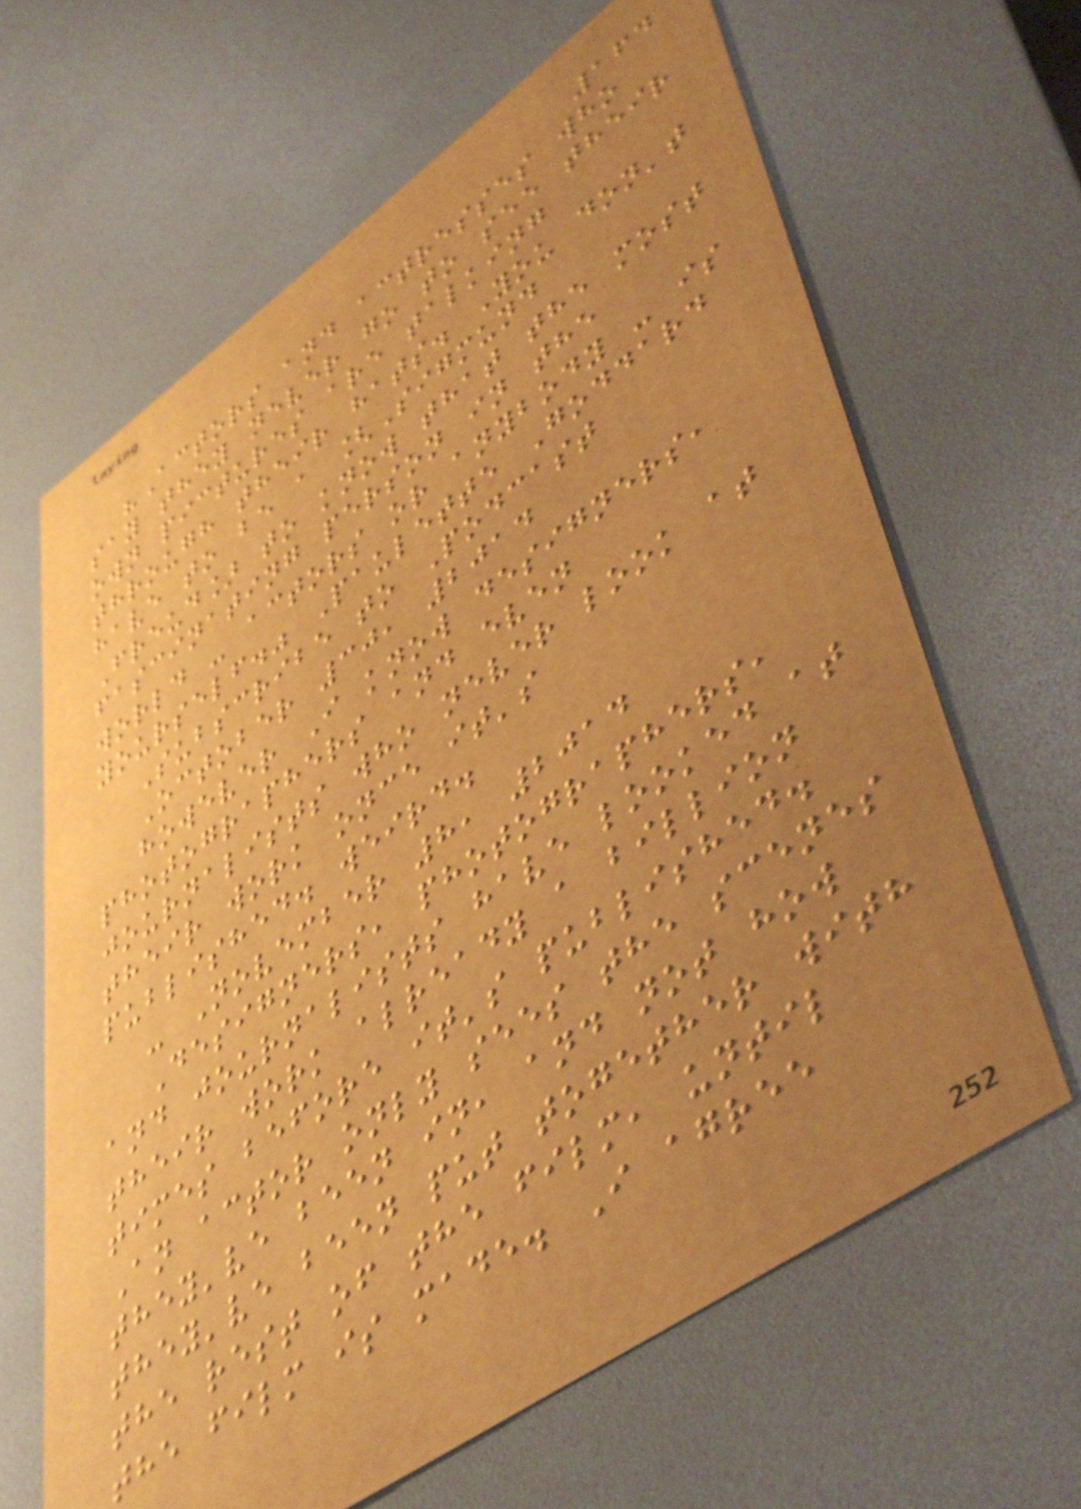164
"Actors and actresses who
say they never go to see their
own pictures are talking
through their hats. You don't
have to be a [Sigmund
Freud] to know that the most
fascinating person in the
world - actors or anybody - is
yourself." Paulette Goddard
Subscribe to Podcast
October 30, 2014
however I know designers,
photographers and even
journalists who never look at
their work once it's
published. weird.
- November 8, 2014
Designers, photographers,
and journalists have looked at
their work already a billion
times before it's published.
An actor only sees the scenes
they've been in, and not how
they've been put together with
the rest of the film, until
the film is made. I agree
